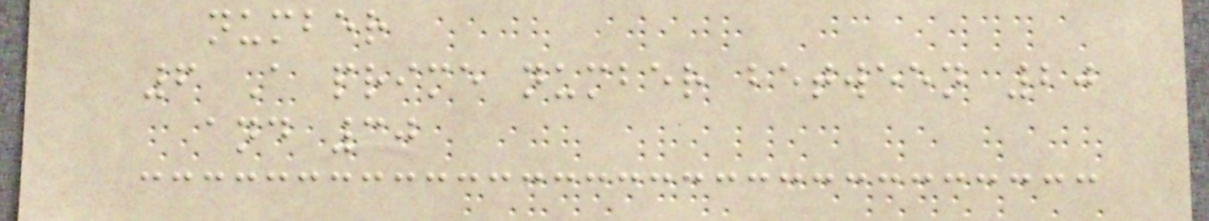number
6 A prime number between 20
and 30
